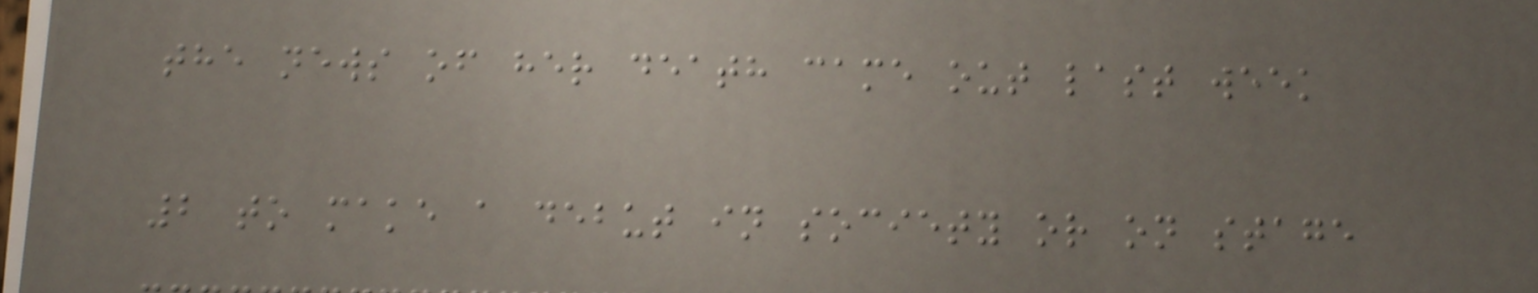the news of her death came out last week
2 to make a debut in society or on stage
